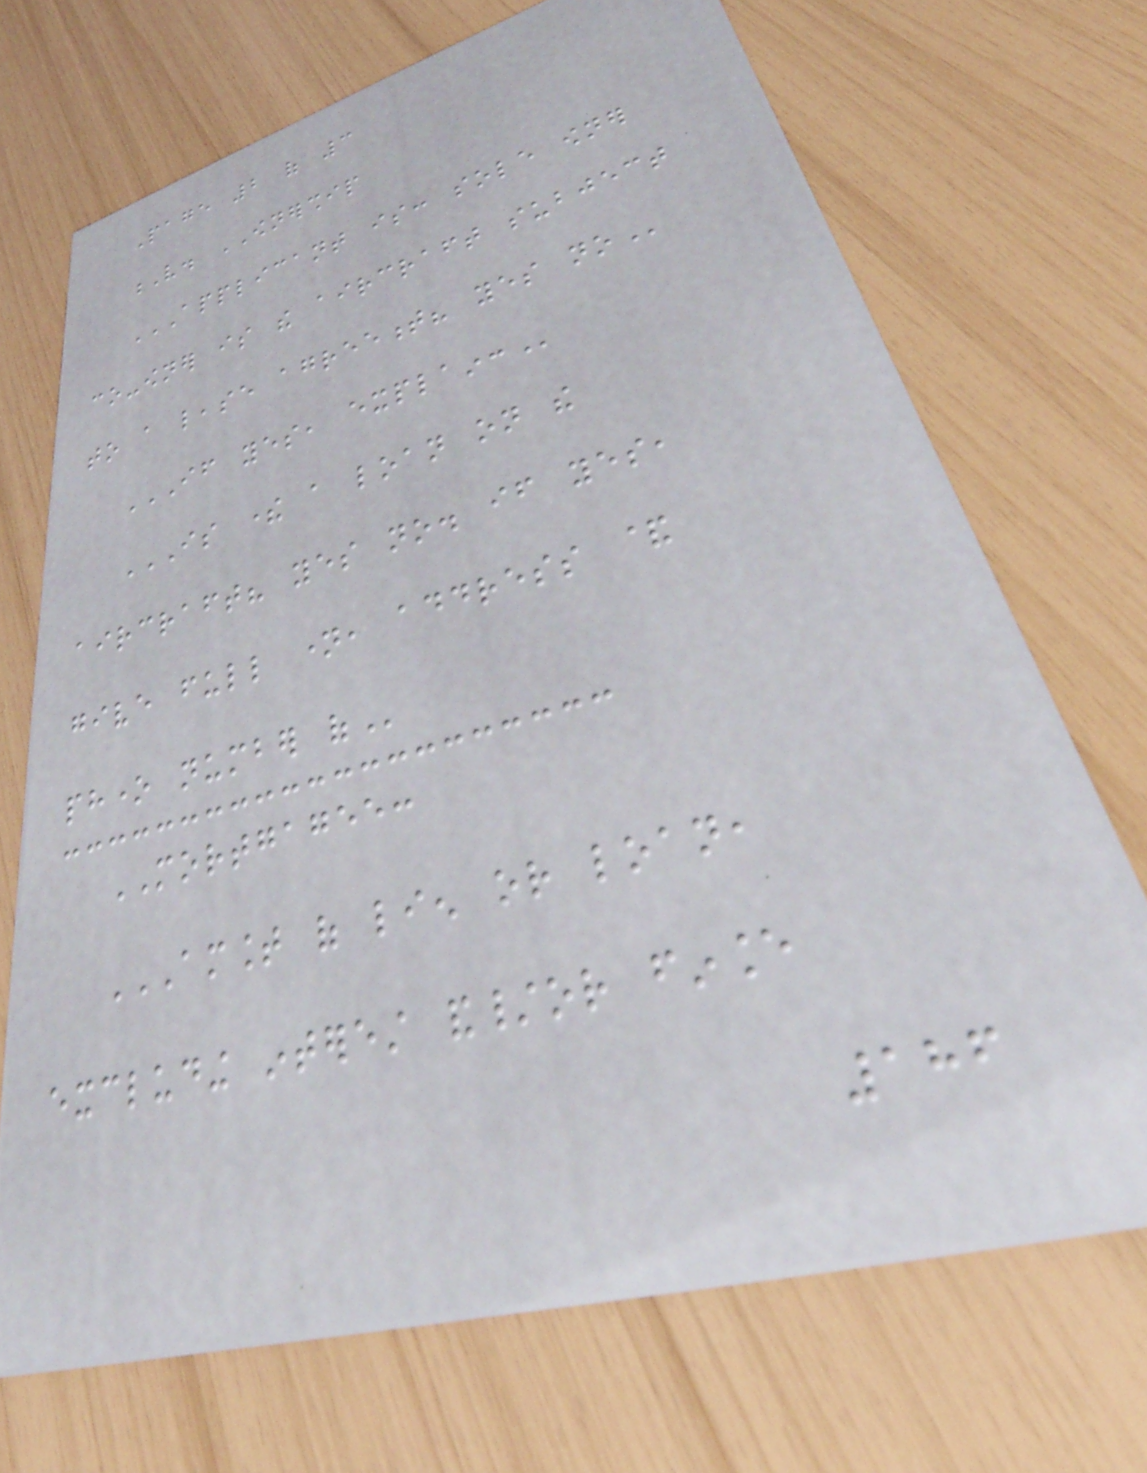Page 2 of 3
V. OWNERSHIP
APPLICANT IS: SOLE OWNER
CO-OWNER IS THE AIRCRAFT SUBJECT
TO A LEASE AGREEMENT? YES NO
IF YES, EXPLAIN:
IS THERE A LOAN ON THE
AIRCRAFT? YES NO. IF YES,
GIVE FULL NAME, ADDRESS &
PHONE NUMBER OF
MORTGAGEE:
AMOUNT OF LIEN OR LOAN,
EXCLUDING INTEREST AND/OR FINANCE
186
